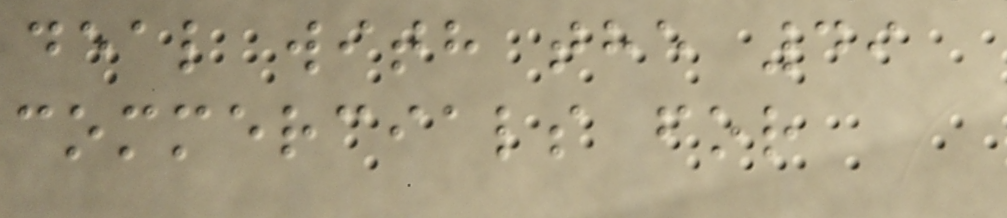deal with the 49
commercials for
